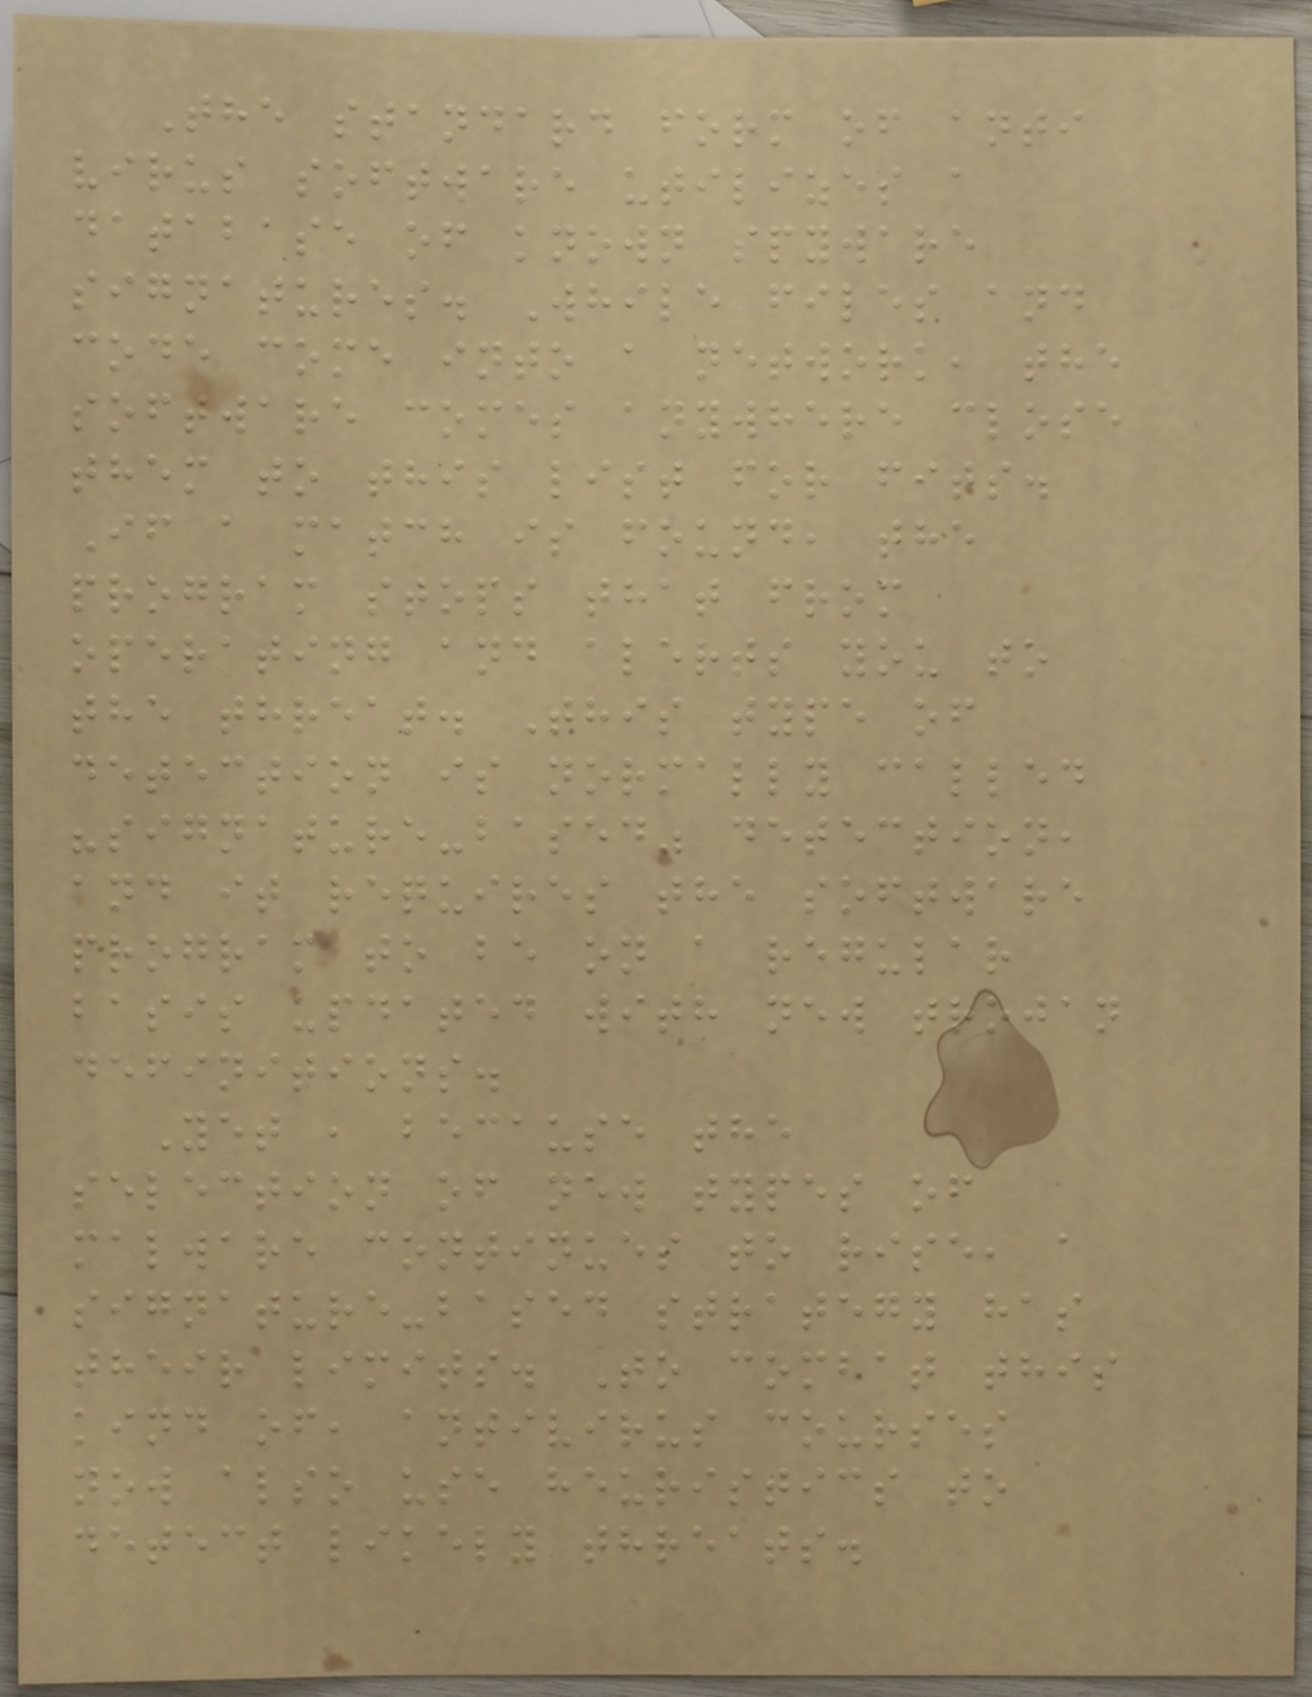The standard form of anti
virus software utilizes a
database of known spyware
signatures. While files and
code come into a network, the
software comes anywhere close
them to this list for fits.
If a match is found, the
program stops that from
operating and alerts you to
the threat. This type of
detection is normally called
"signature-based" detection,
and it requires the software
program to be on a regular
basis updated with new trojan
definitions.
Yet , because the
selection of new types of
malware continues to rise, a
signature-based strategy has
their limits. To combat this
kind of, antivirus courses
now also use heuristics to
detect likely threats.
